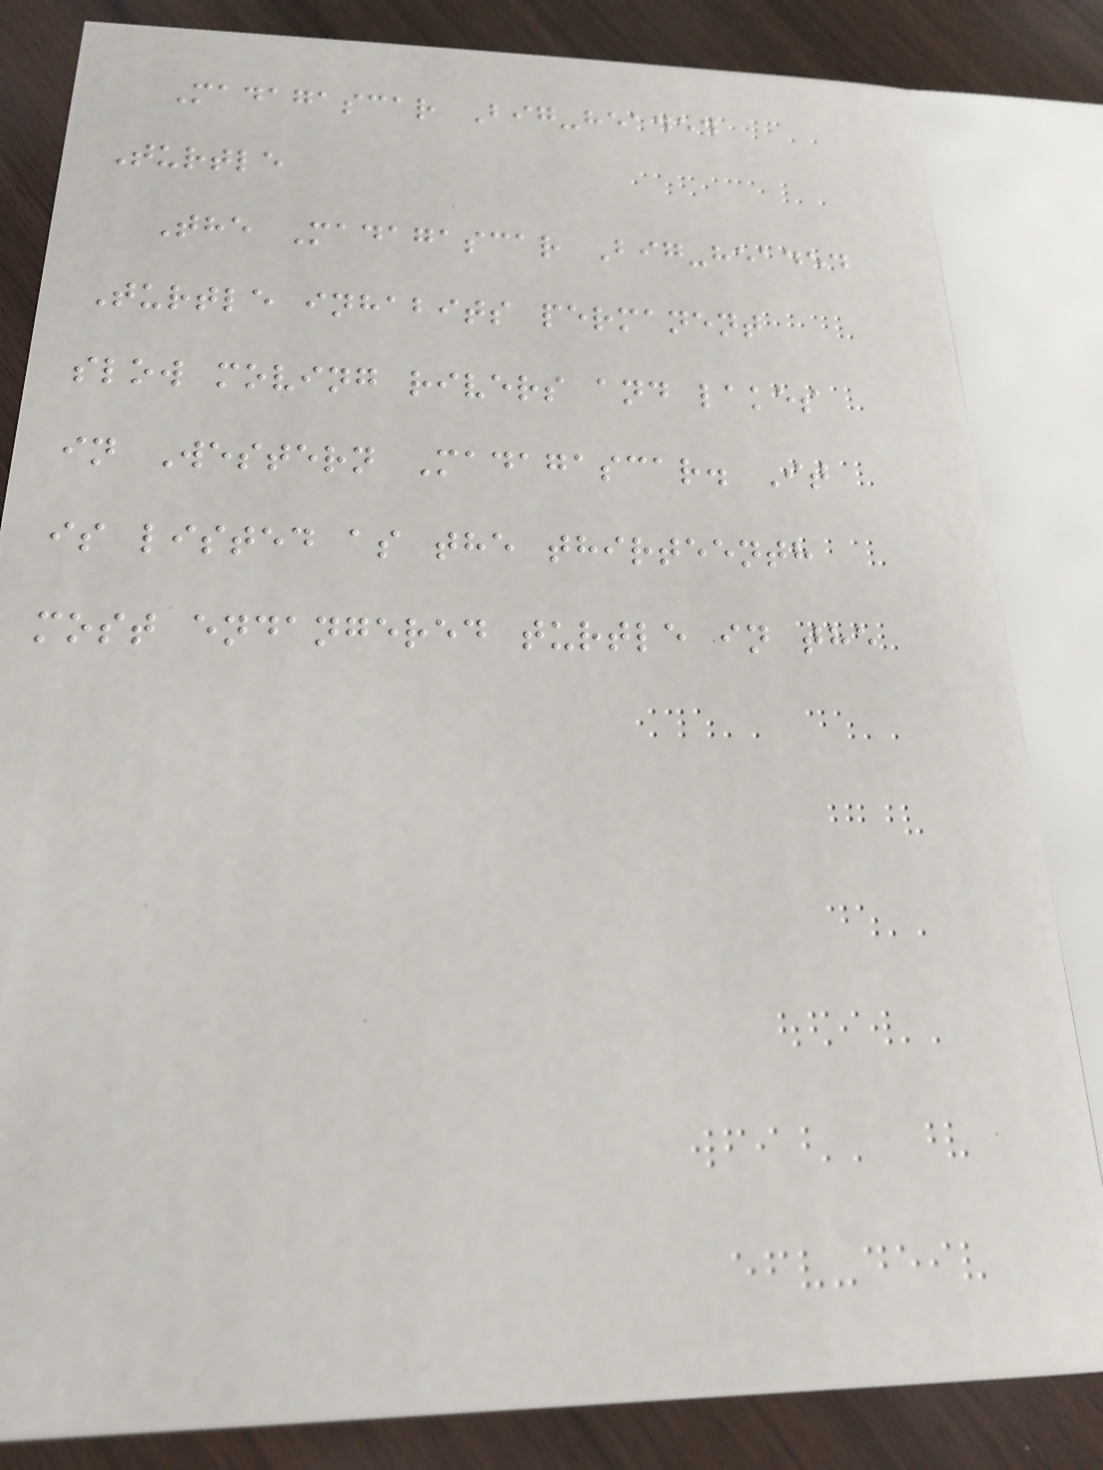Madagascar Big-headed
Turtle
The Madagascar Big-headed
Turtle inhabits permanent
slow moving rivers and lakes
in Western Madagascar. It
is listed as the thirteenth
most endangered turtle in the
